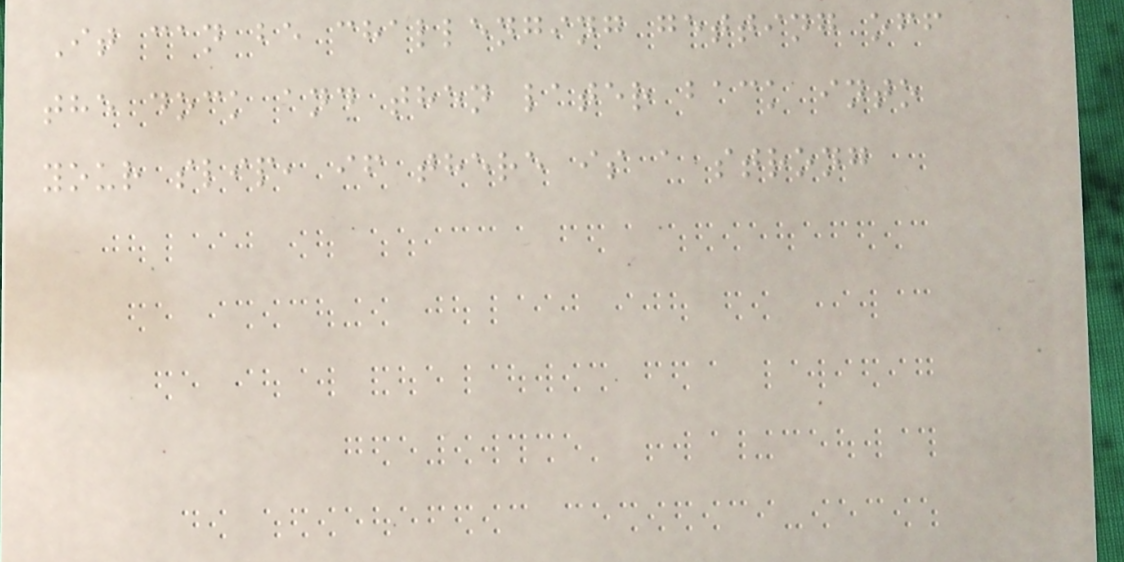It can be challenging getting off
the dock and then later back into
your slip, if there is a strong
